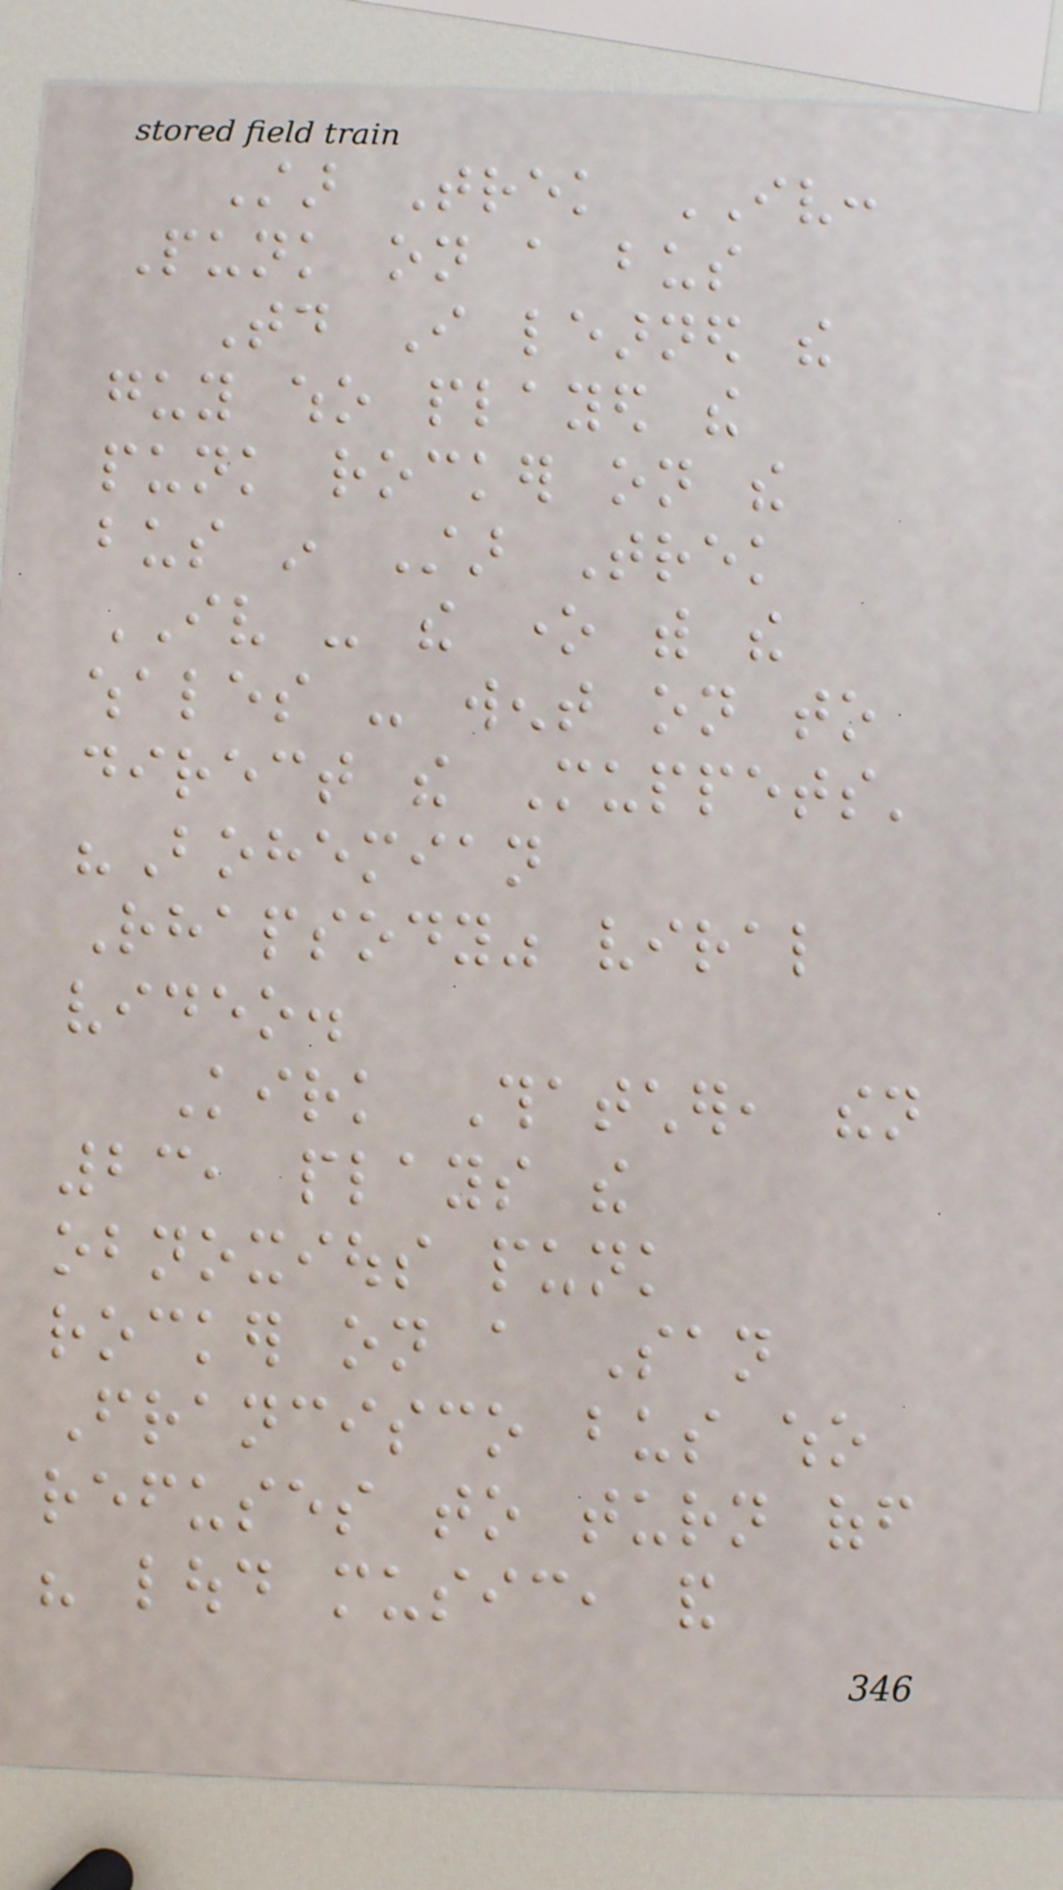Star Trek IV:
Punk on a bus
Today I learned the
guy who played the
punk rocker on the
bus in Star Trek
IV - the one with the
whales - went on to
direct the Muppets'
"Bohemian
Rhapsody" viral
video.
Kirk Thatcher, then
23, plays the
obnoxious punk
rocker on a San
Francisco bus who
refuses to turn off
his loud music, and
